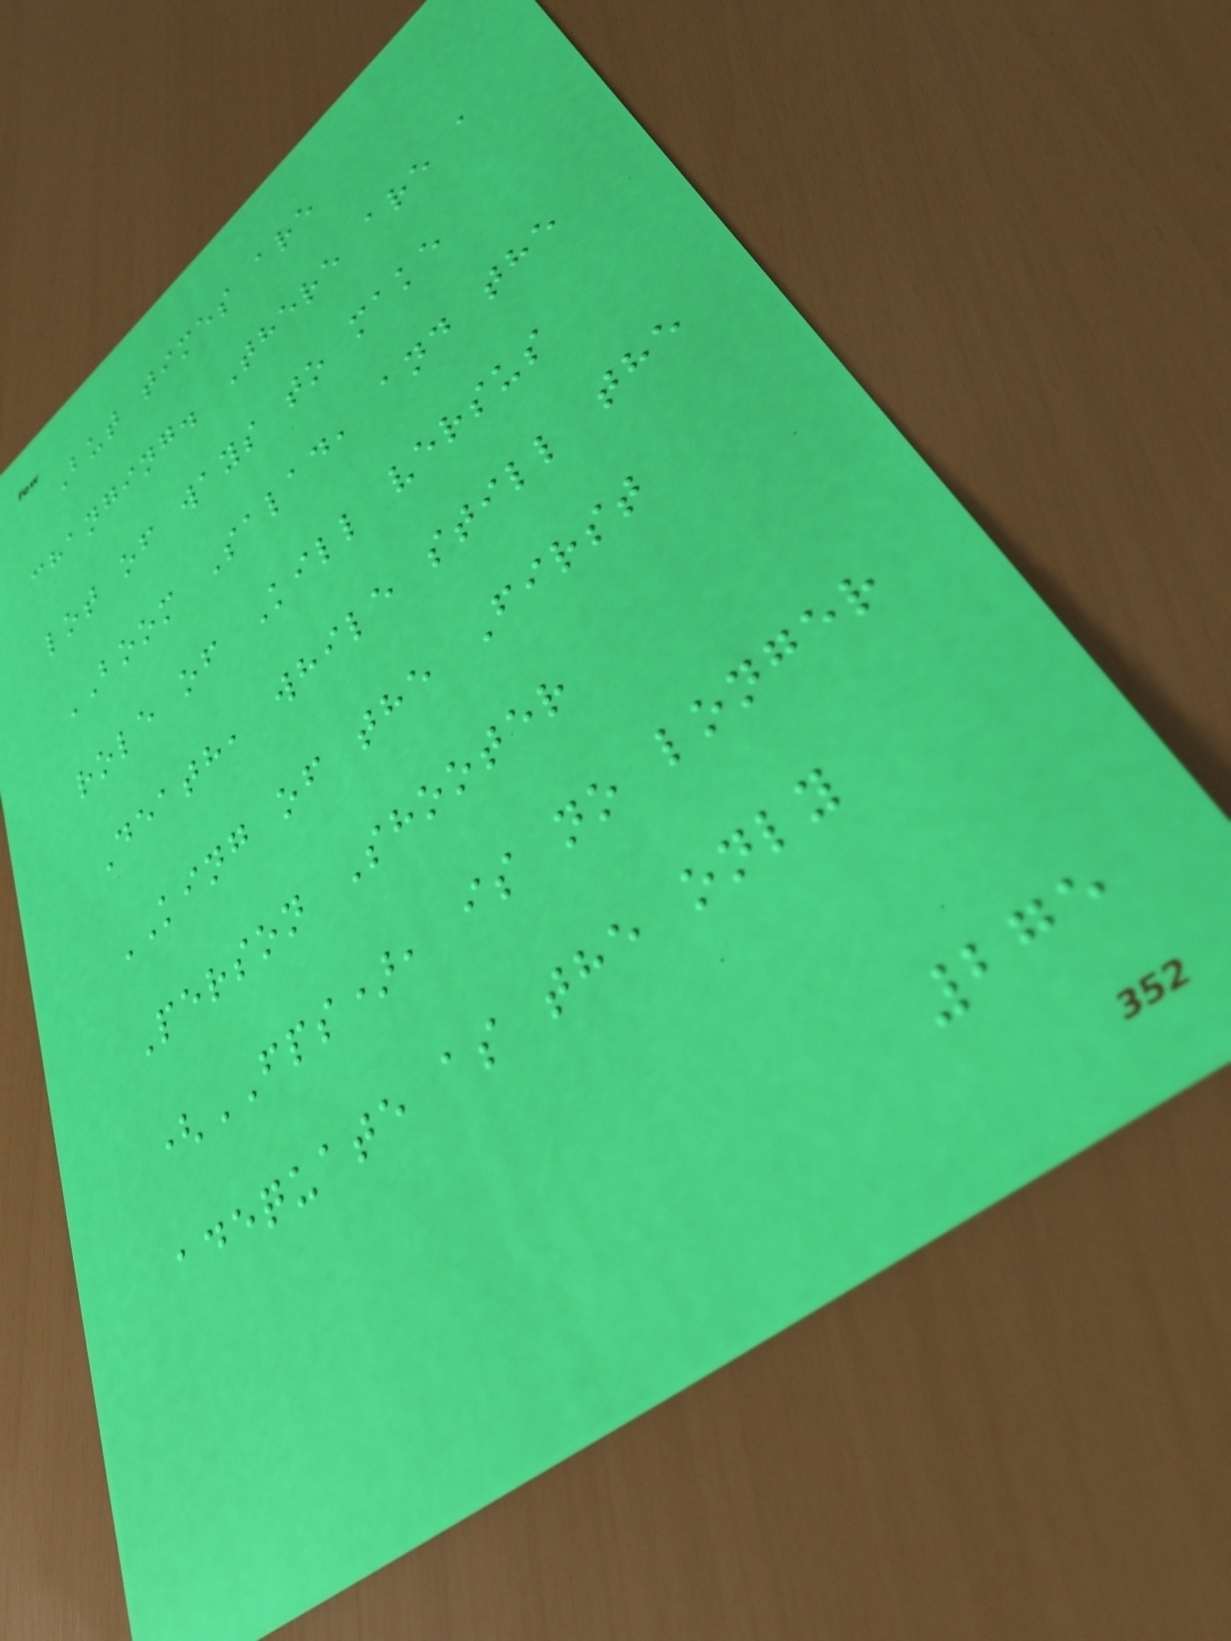But times are
changing. There are a
lot of ways to make
BOOM Salad, and the
role of Kill versus
Death, while still the
KING of the First
Person Shooter
(FPS), is no longer
adequate as the only
275
